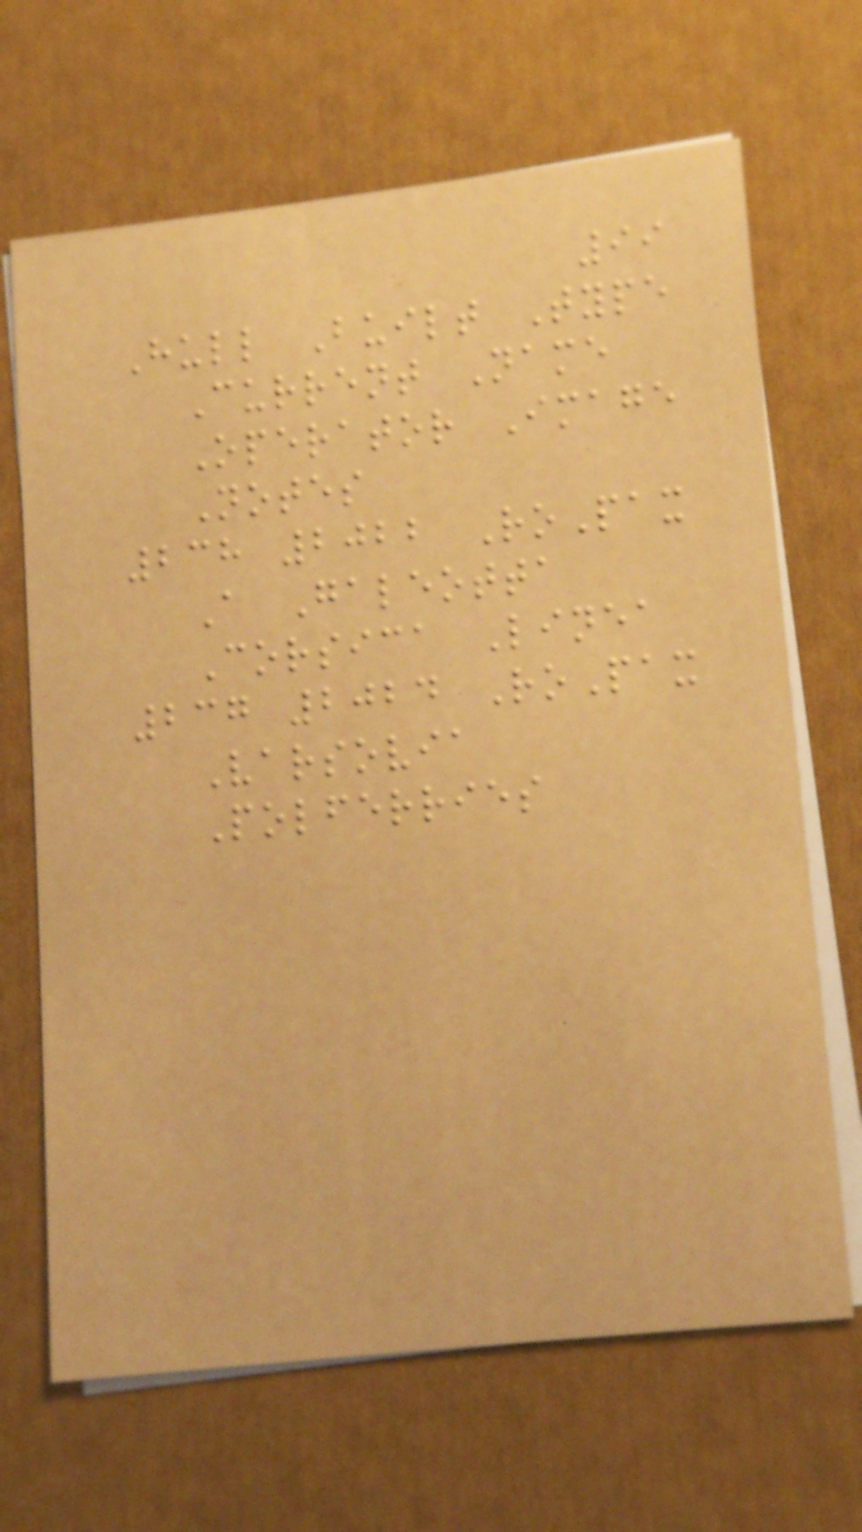99
Hull Built Type
Current Name
Operator Image
Notes
238 2022 RoPax
A Galeotta
Corsica Linea
237 2024 RoPax
Varsovia
Polferries
